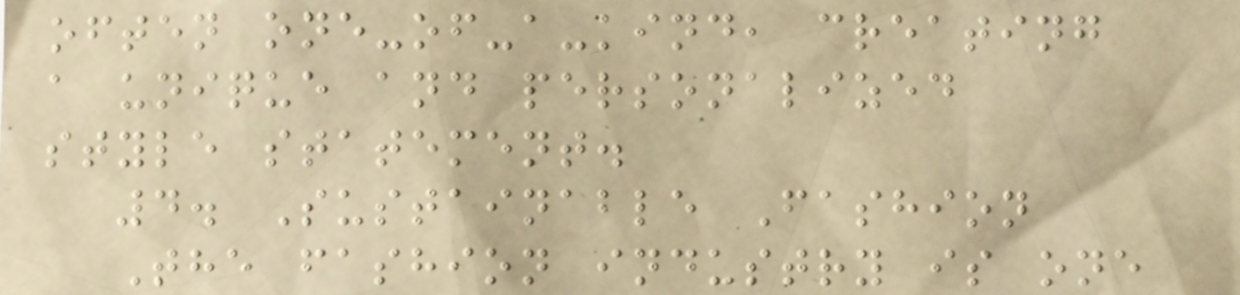often one-of-a-kind, creating
a unique and personalized
style statement.
4. Sustainable Fashion
The fashion industry is one
